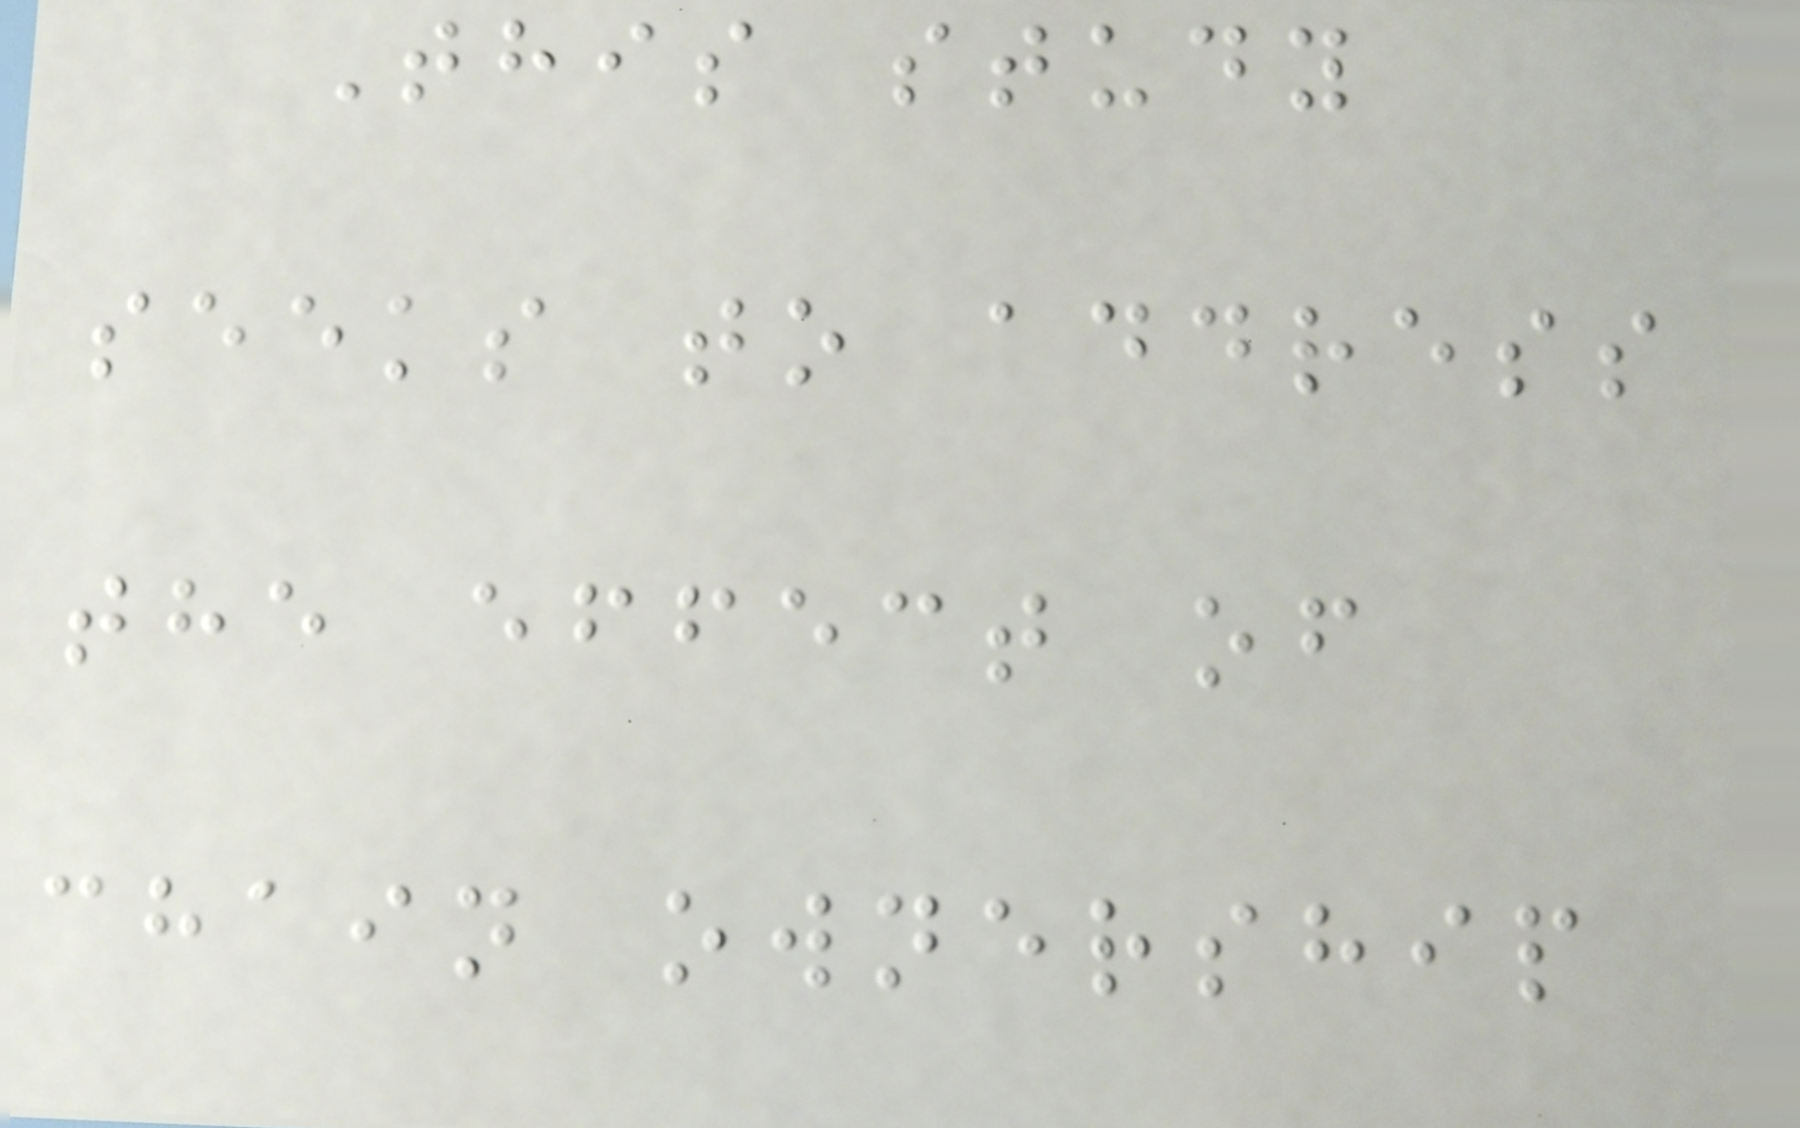This study
seeks to address
the effect of
chain ownership
